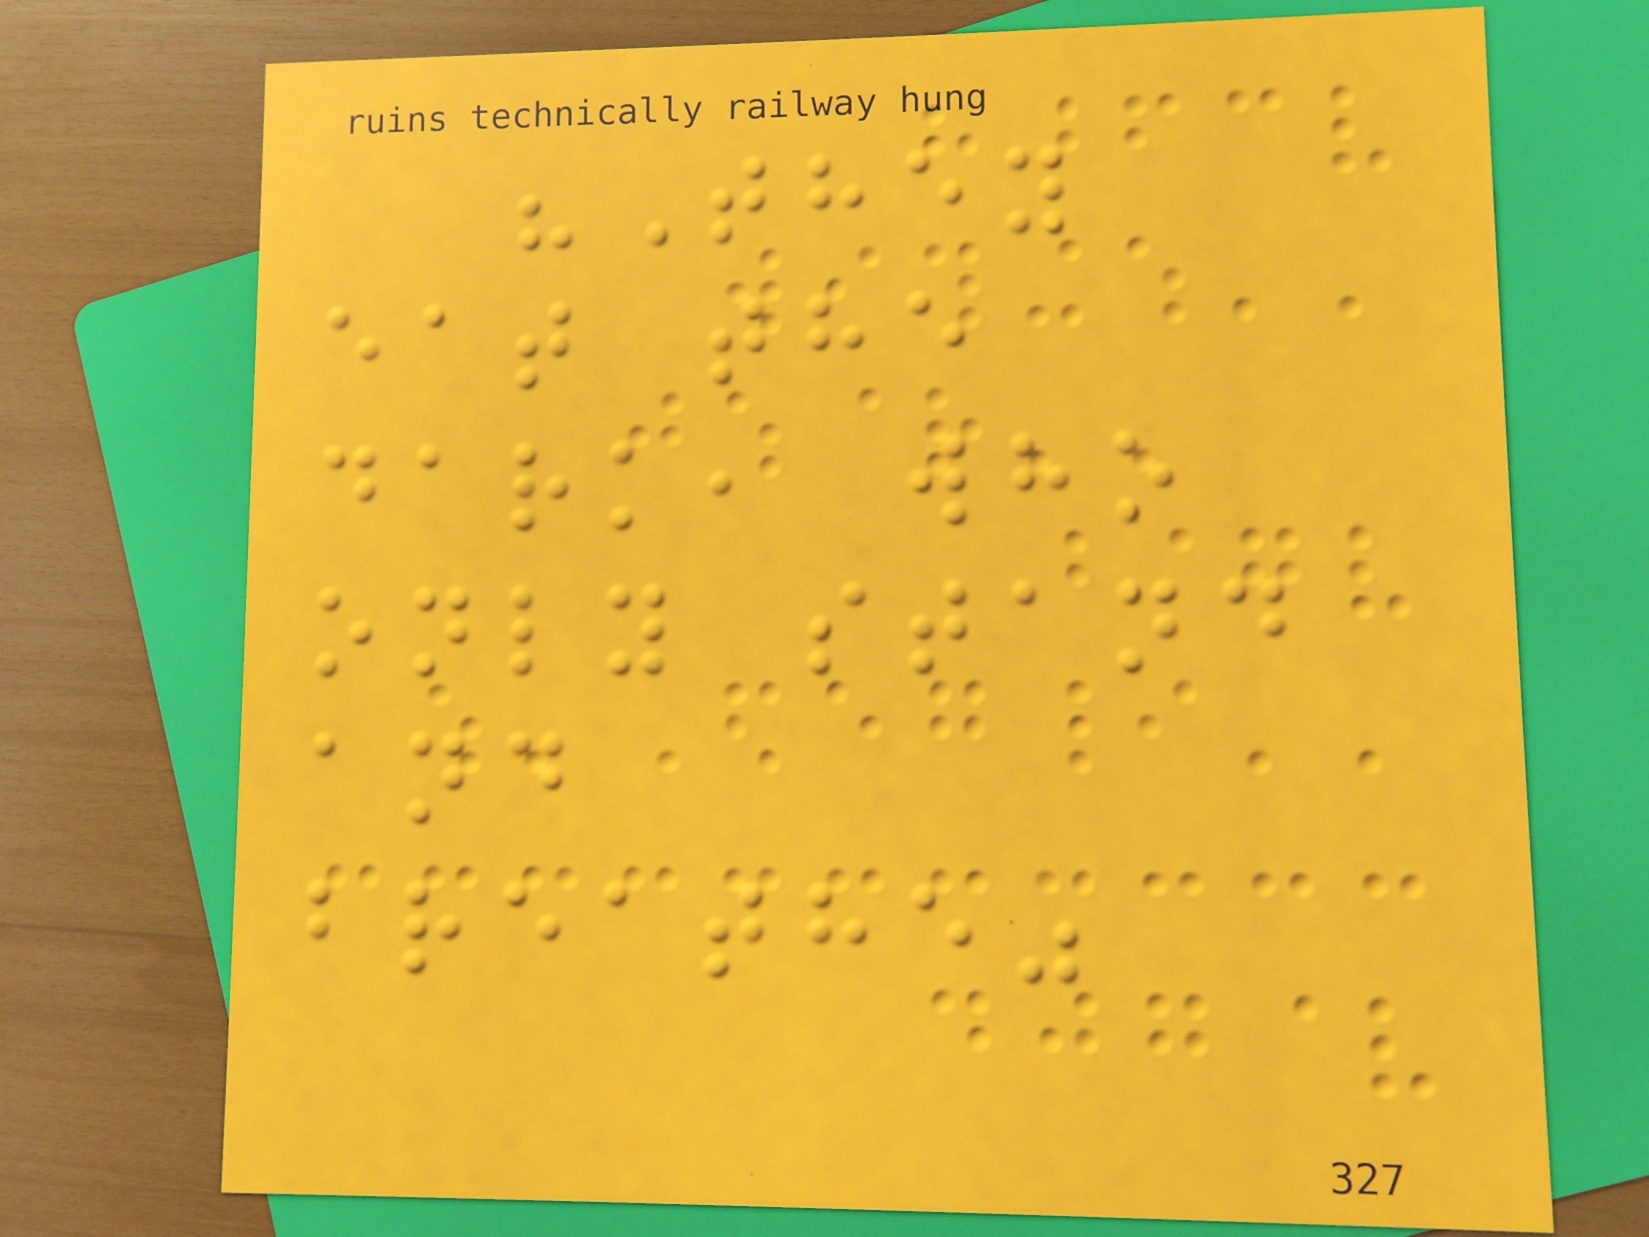"They
eat the
dark, who
only stand
and
breathe"
